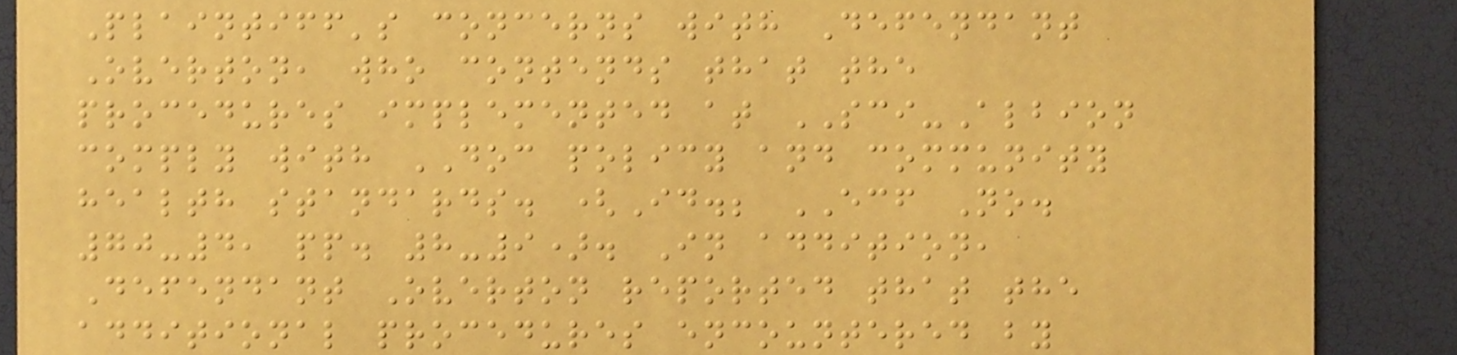Plaintiff's concerns with Defendant
Overton, who contends that the
procedures implemented at SCI-Albion
comply with DOC policy and community
health standards. (Id.; ECF No.
70-4, pp. 8-9). In addition,
Defendant Overton reported that the
additional procedures encountered by
